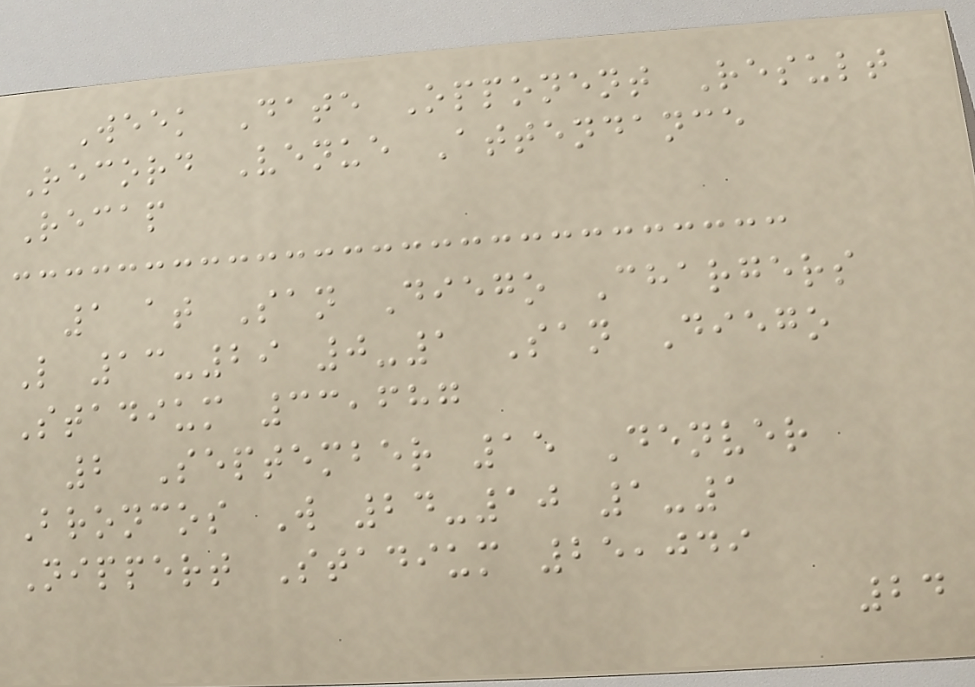Week Date Opponent Result
Record Venue Attendance
Recap
1 at San Diego Chargers
L 13-29 0-1 San Diego
Stadium 33,687
2 September 15 Denver
Broncos W 24-10 1-1
Nippert Stadium 25,049
24
